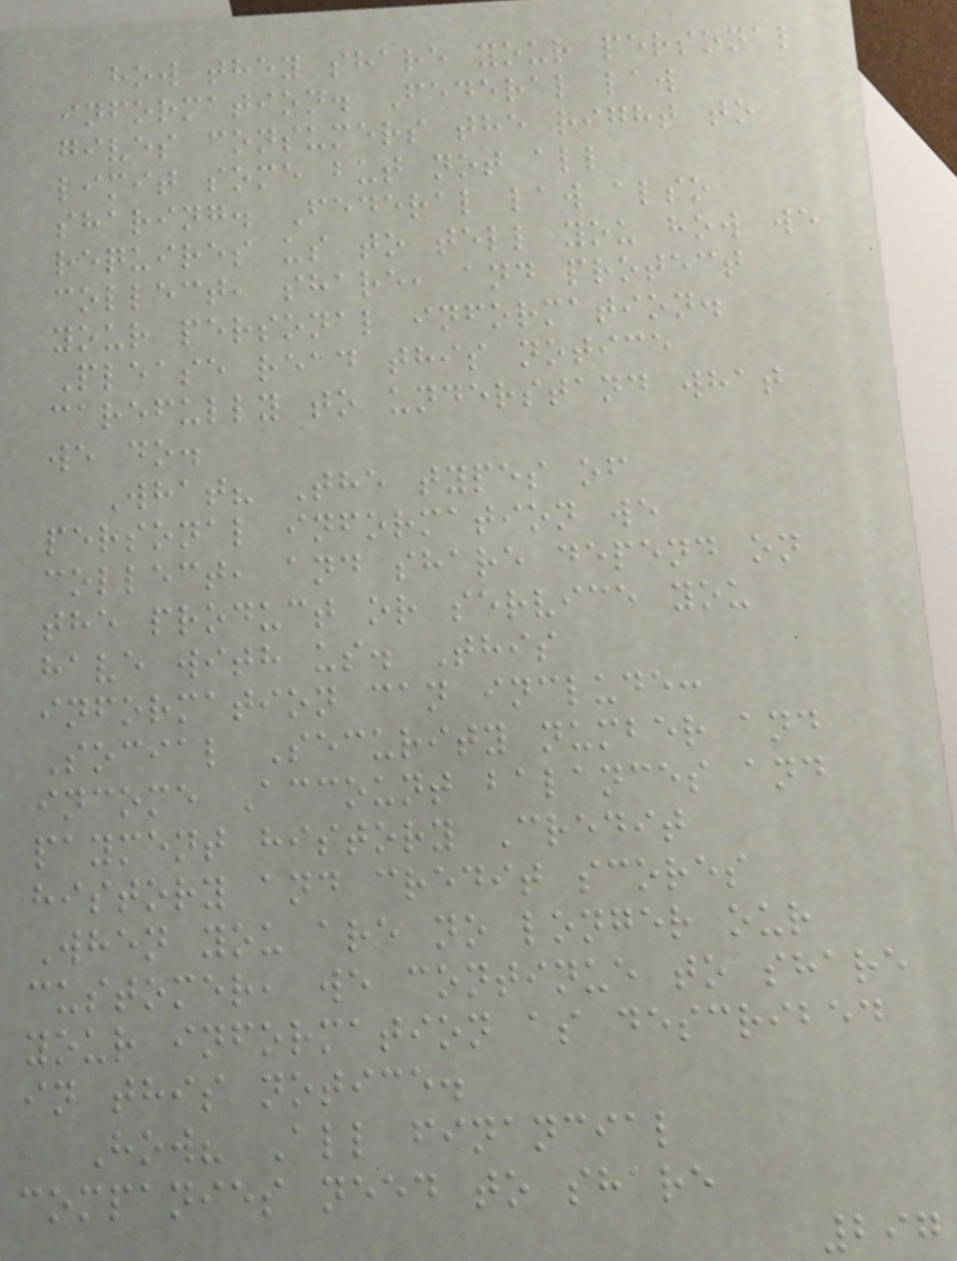how they share your personal
information. Federal law
gives consumers the right to
limit some but not all
sharing. Federal law also
requires us to tell you how we
collect, share, and protect
your personal information.
Please read this notice
carefully to understand what
we do.
What? The types of
personal information we
collect, and share depend on
the product or service you
have with us. This
information can include:
Social Security number and
income Account balances and
payment history Credit
history and credit scores
When you are no longer our
customer, we continue to share
your information as described
in this notice.
How? All financial
companies need to share
297
